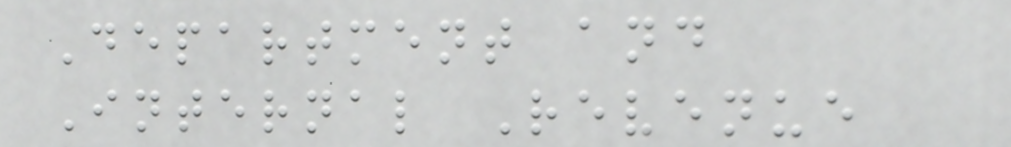Department and
Internal Revenue
